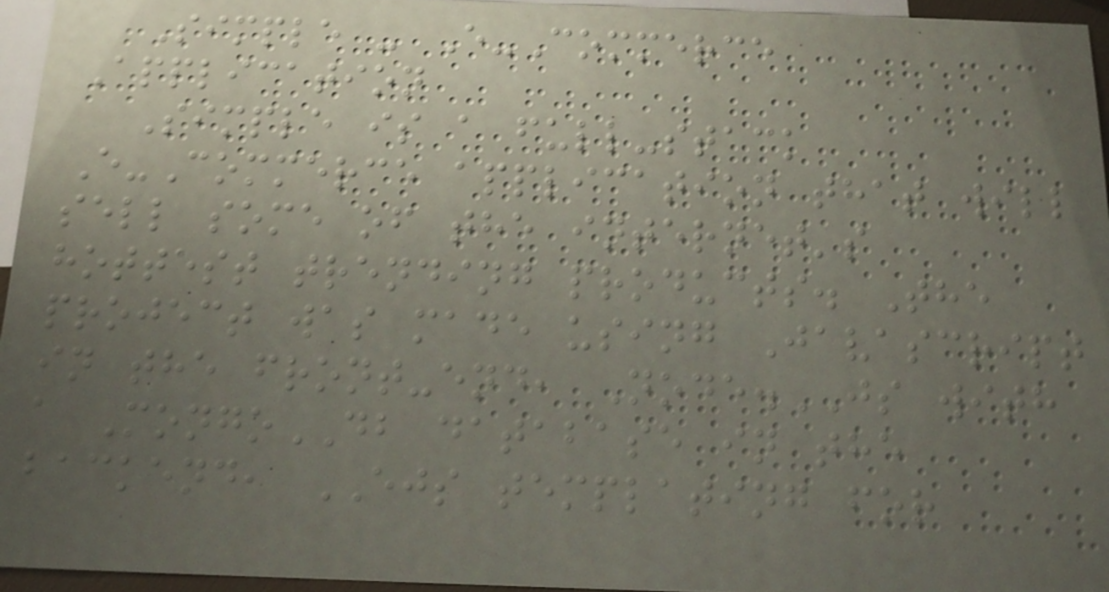Simple - E-Commerce
Application
Simple is a full-stack
E-Commerce application that will
sell some of the internet's
hottest trending products. The
project was made using Javascript
in the front-end, Node.JS with
a MongoDB database in the
backend, EJS templating for
